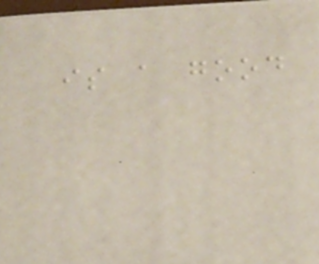is a good
